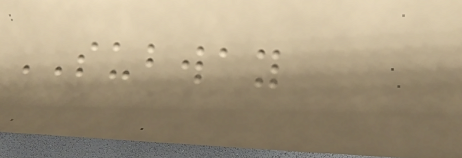SUBWAY
